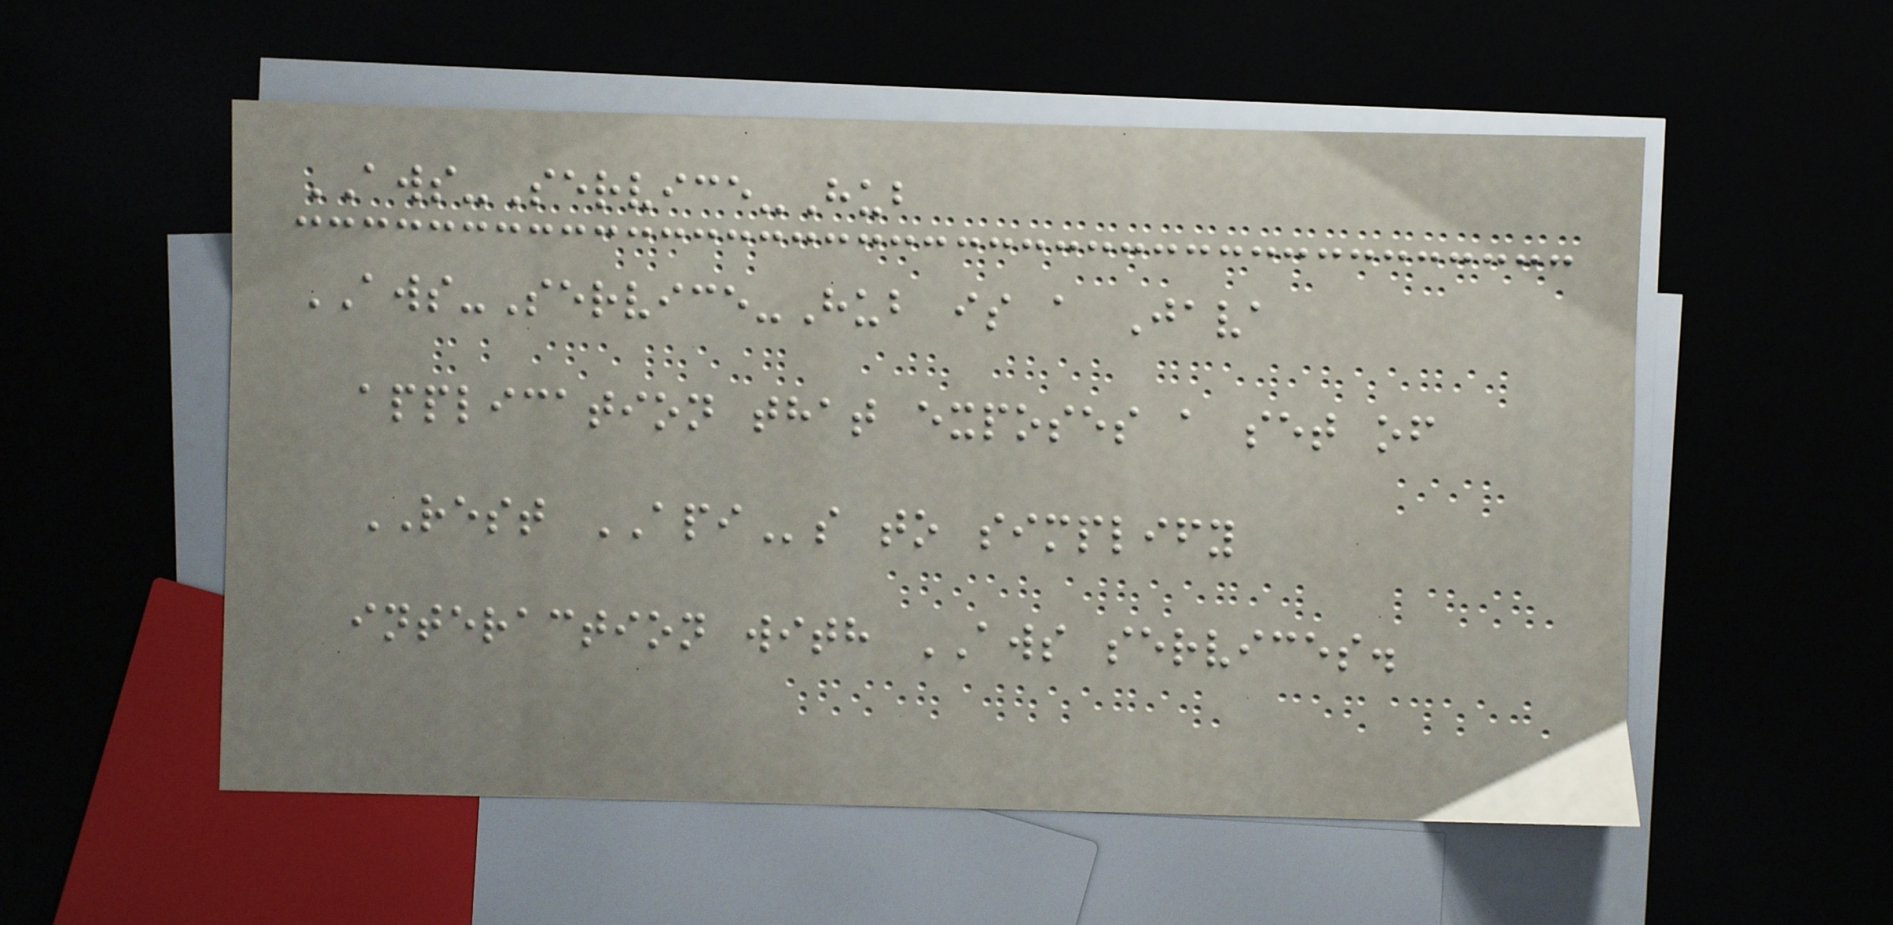AWS-Service-Hub
AWS-Service-Hub is a Java
application that exposes a set of
REST APIs to simplify
interaction with AWS services.
